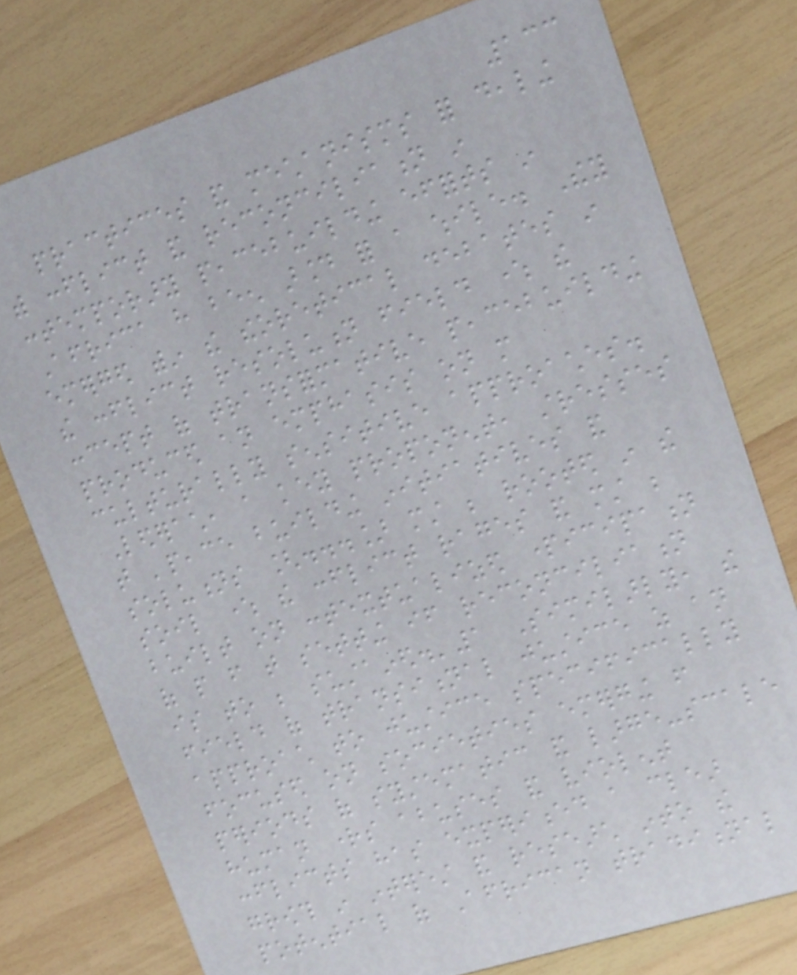133
practices and mechanisms for dealing
with conflict and reconciliation in
contemporary peacebuilding efforts in
Africa have been around for a while. They
emerged within the theoretical debates in
the conflict resolution field where the
concept of transformative peacebuilding
produced an emphasis on more
culturally sensitive approaches.
Lederach, a key proponent, stresses
that 'peace building initiatives and
solutions [...] must be rooted in the
soil where the conflict rages and must be
built on contextualized participation
of people from that setting if reconciliation
is to be sustained.'1 Similarly, the
field of transitional justice as an
approach to justice specifically
focused on societies emerging from
periods of systematic and large-scale
human rights abuses and violent
conflicts has experienced a clear
growth in interest and research into the
potential of African traditional
